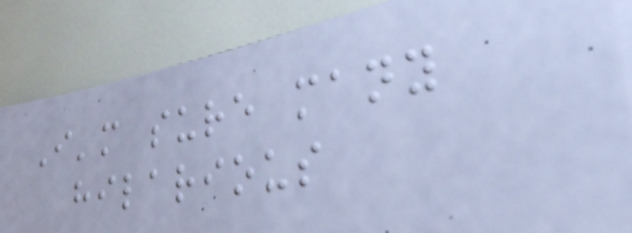I'm sure many
hilarious
